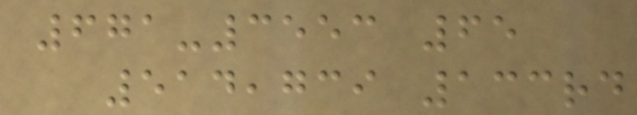671-3553 65
514,739 133rd
